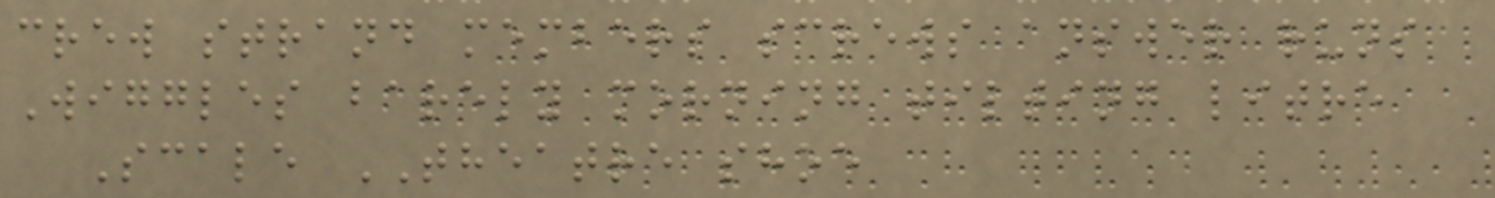crew strand members screws answer runs
Wiggles barely morning tilting litre
Scale THEATRE shoe
